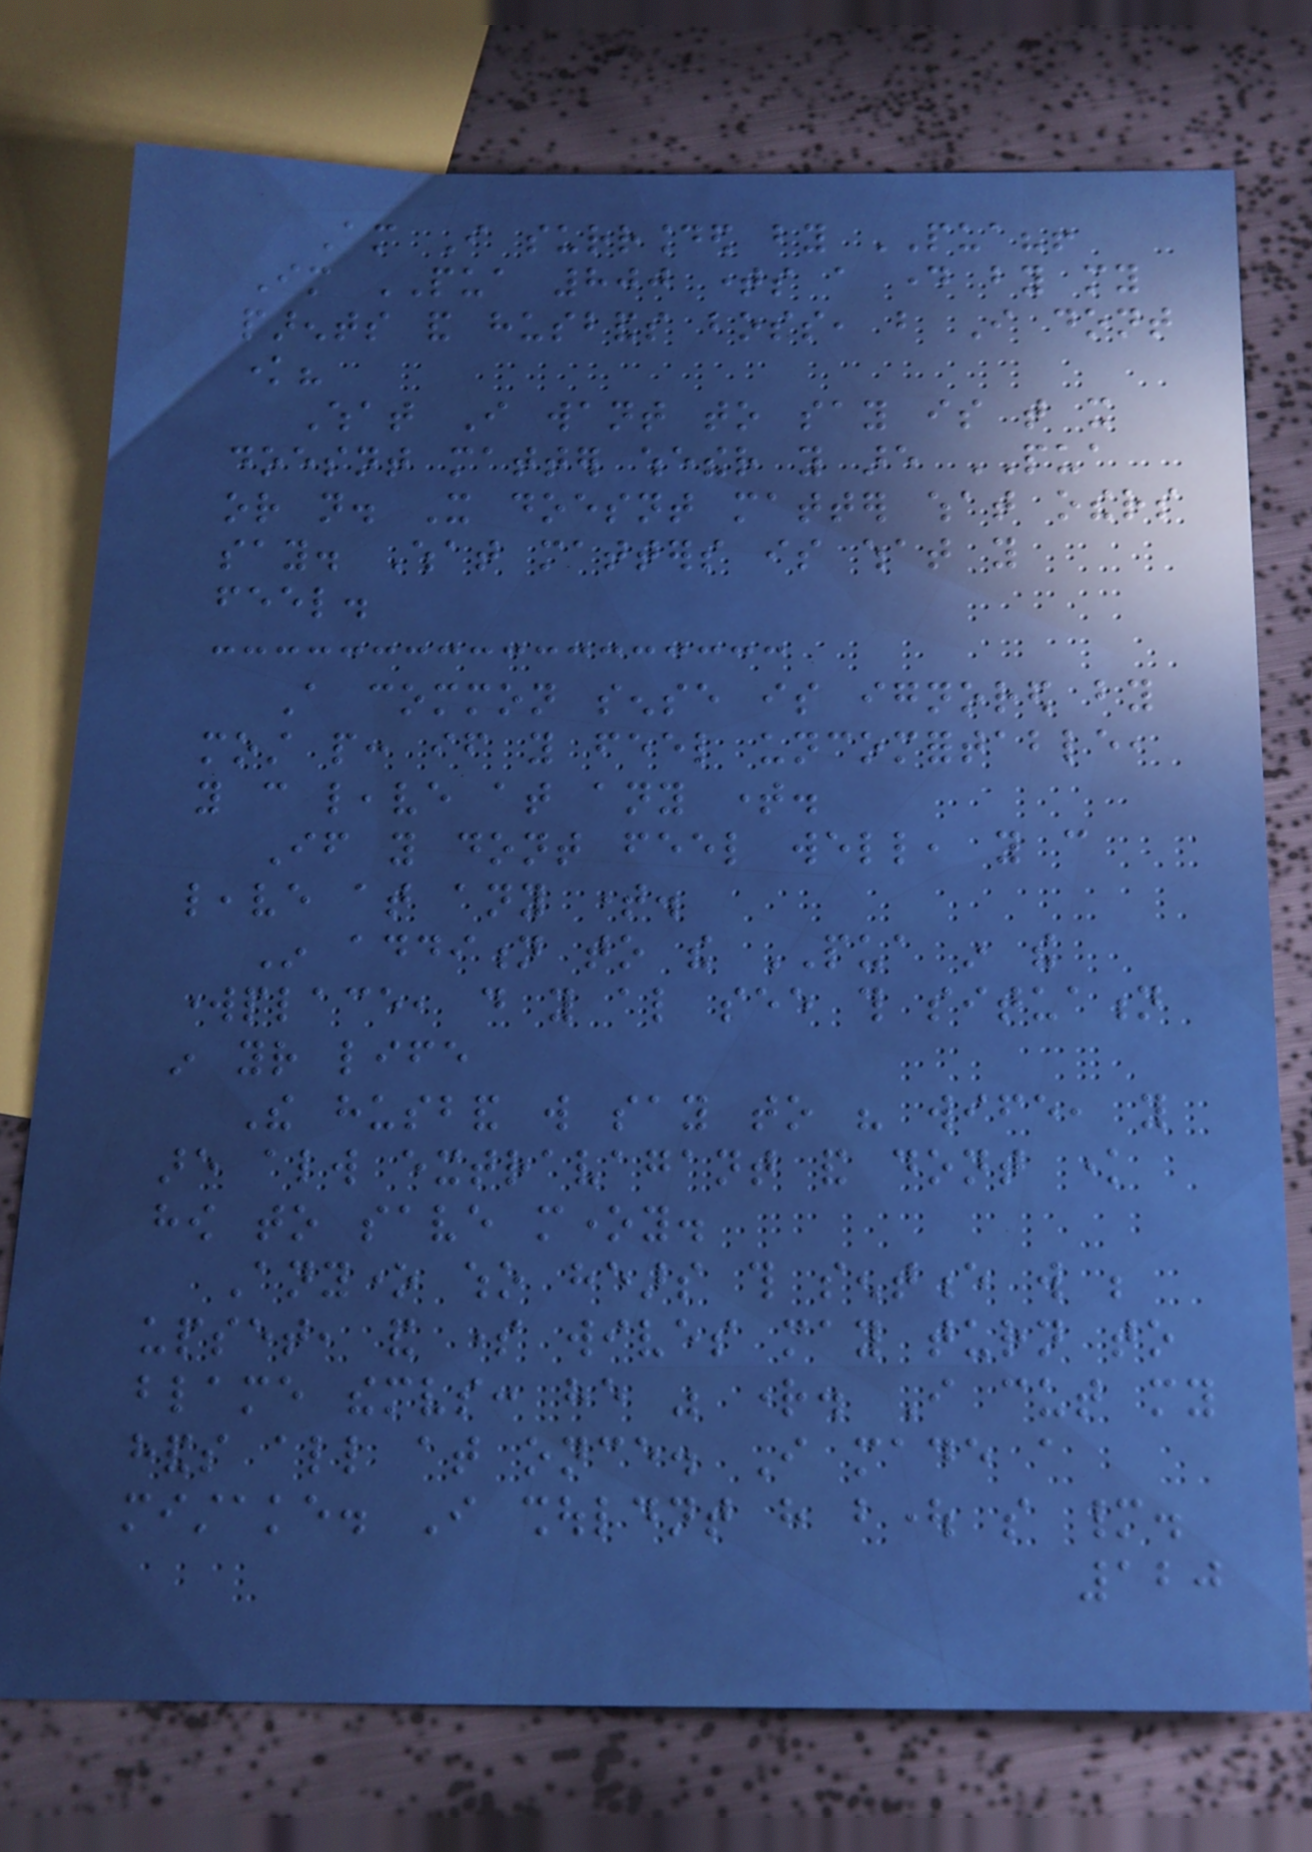Am I surrounded by PUA?!
Im PUA 800 times a day by my
parents and husbands boss, but I dont
know?
What I want to say is that it
doesnt matter whether you are PUA
or not. It doesnt matter what others
say. What matters is what you
feel.
A common sense is ignored by
most people: if you feel uncomfortable,
you can leave at any time.
If you dont feel well, you can
leave at any time.
In addition to the PUA in the
workplace, do you also see this situation
in your life
The husband will say to his wife, you
are always extravagant and dont know
how to save money.
Anyone who hears this sentence will be
upset, and some wives may turn to
blame themselves: he was right. I cut my
hands all at once. I made a
mistake. I shouldnt have bought so many.
120
